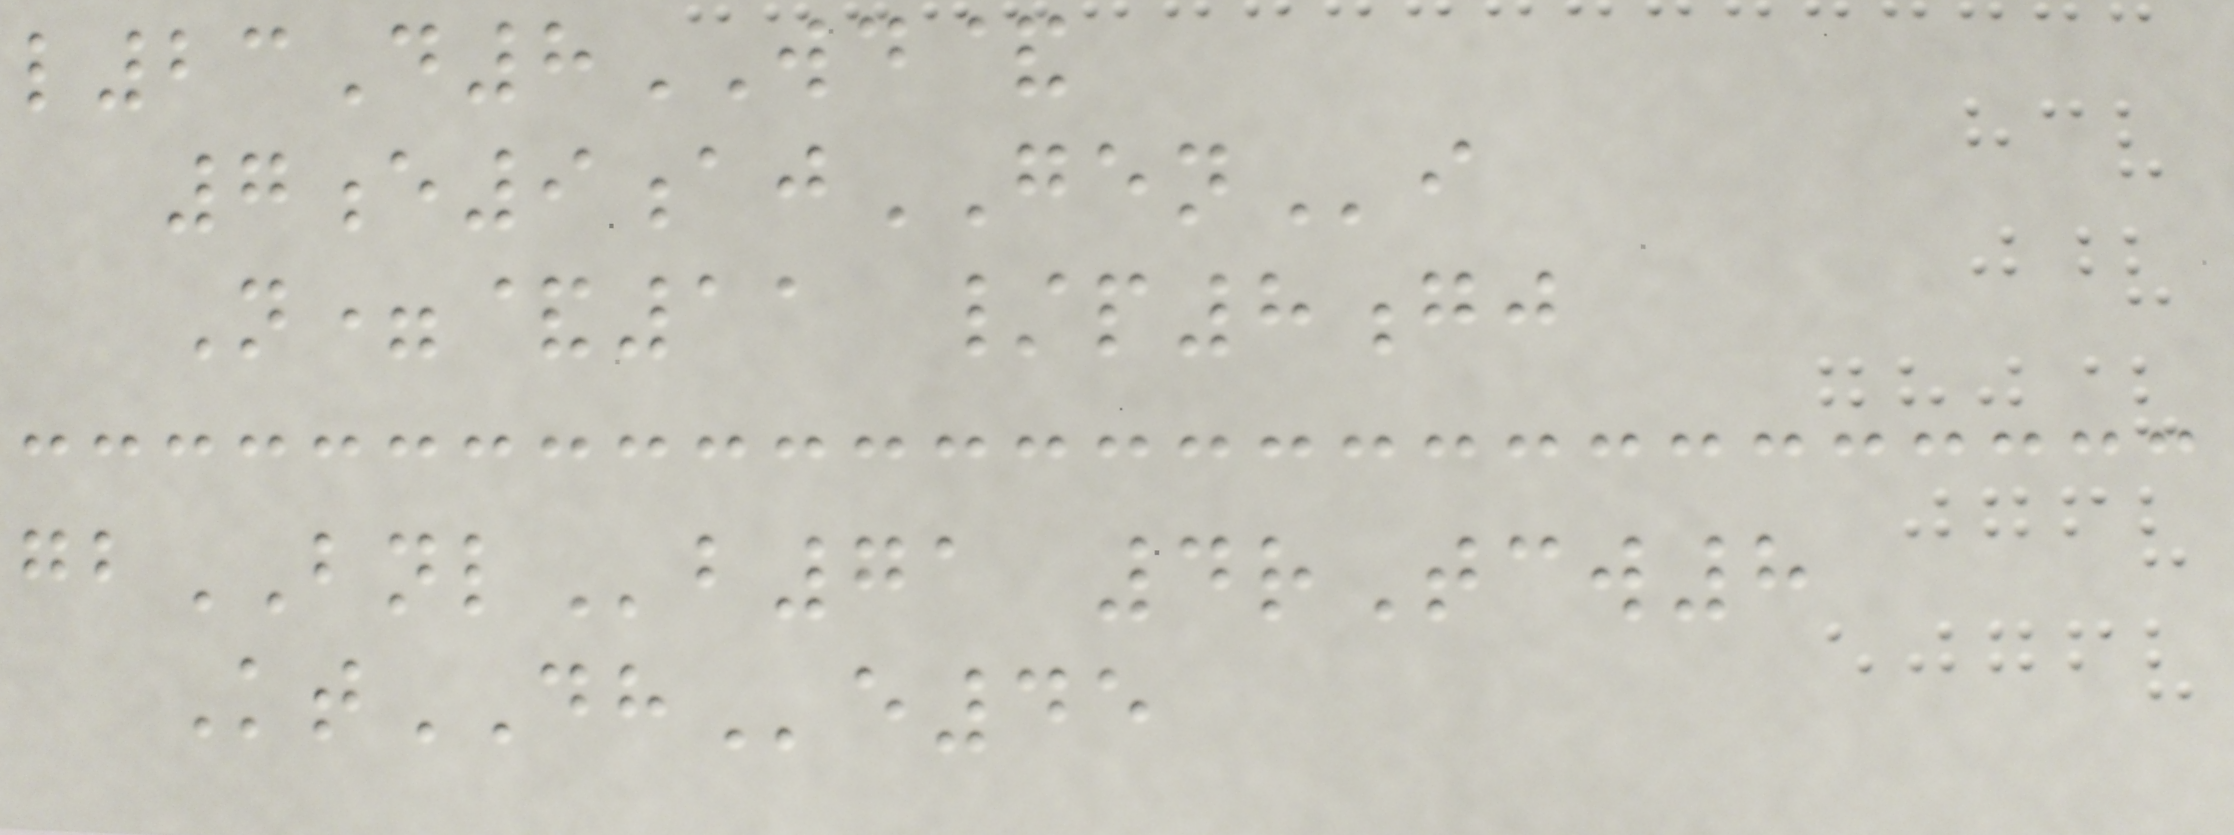l23D8WD&
7e9ajGENi
N=&11 /p8gj
gbBNLb71 4rTcw8
KtDHe45
